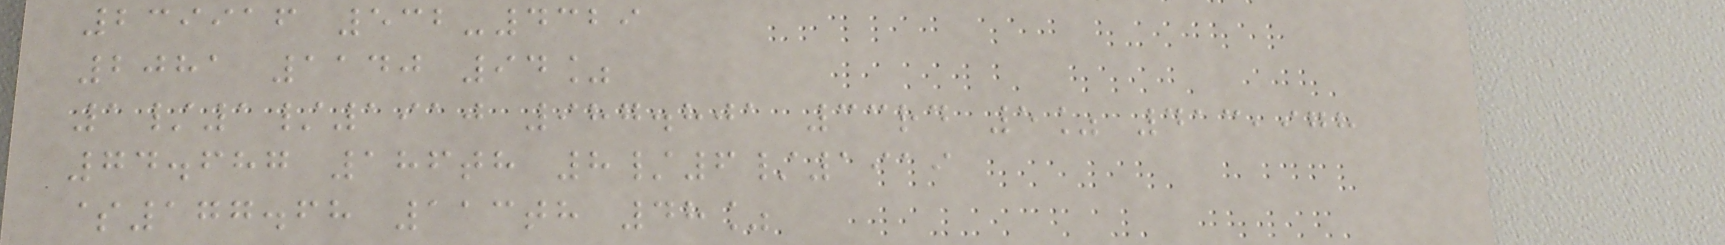239916 532-4329
2081 1140 94%
1/1/1910 987.801 33rd 5% 413,978
74.687 186th 8/6/1919
$177.68 113th 48%
